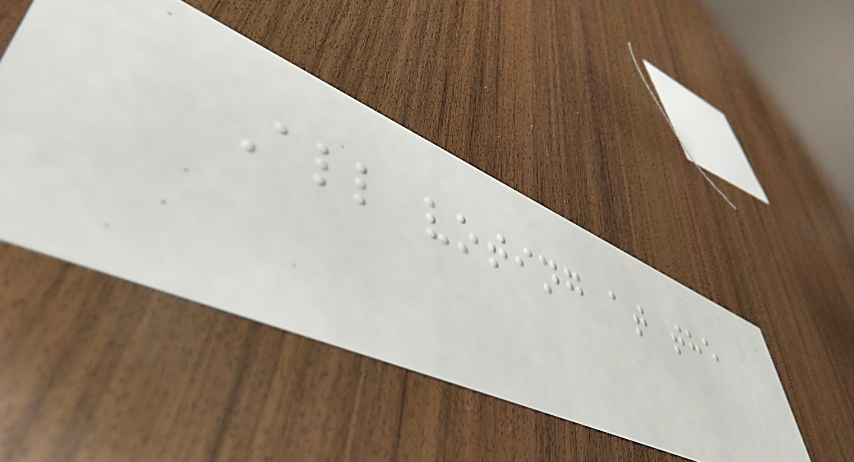All voting at the
